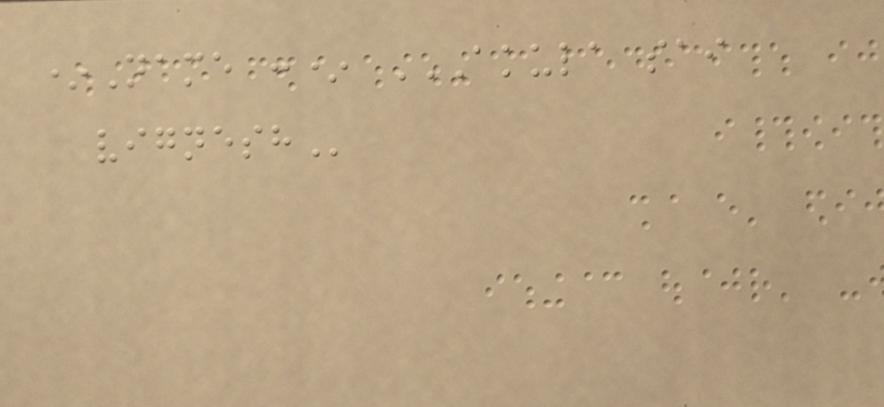*Name :* AKULA SAI
VIGNESH
